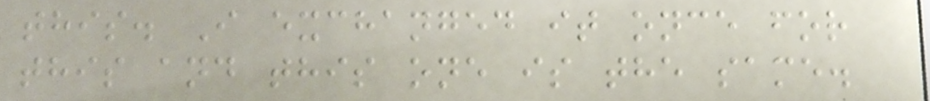this. I exchanged it once for
this and this one is the same.
